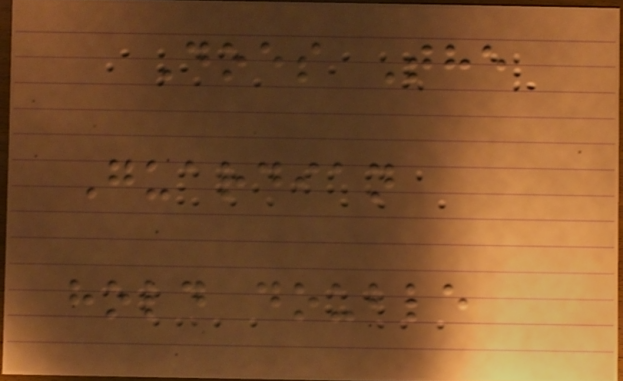Does The
Guardian
hold double
